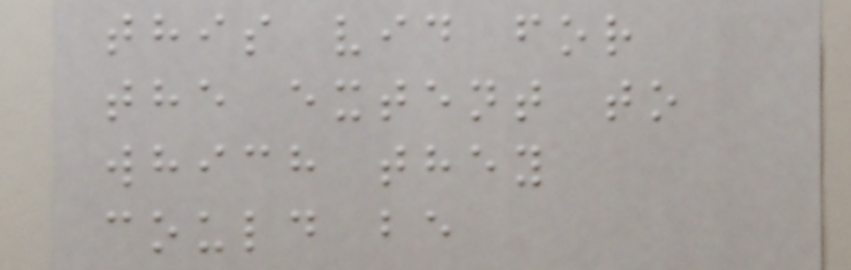this vid for
the extent to
which they
could be
